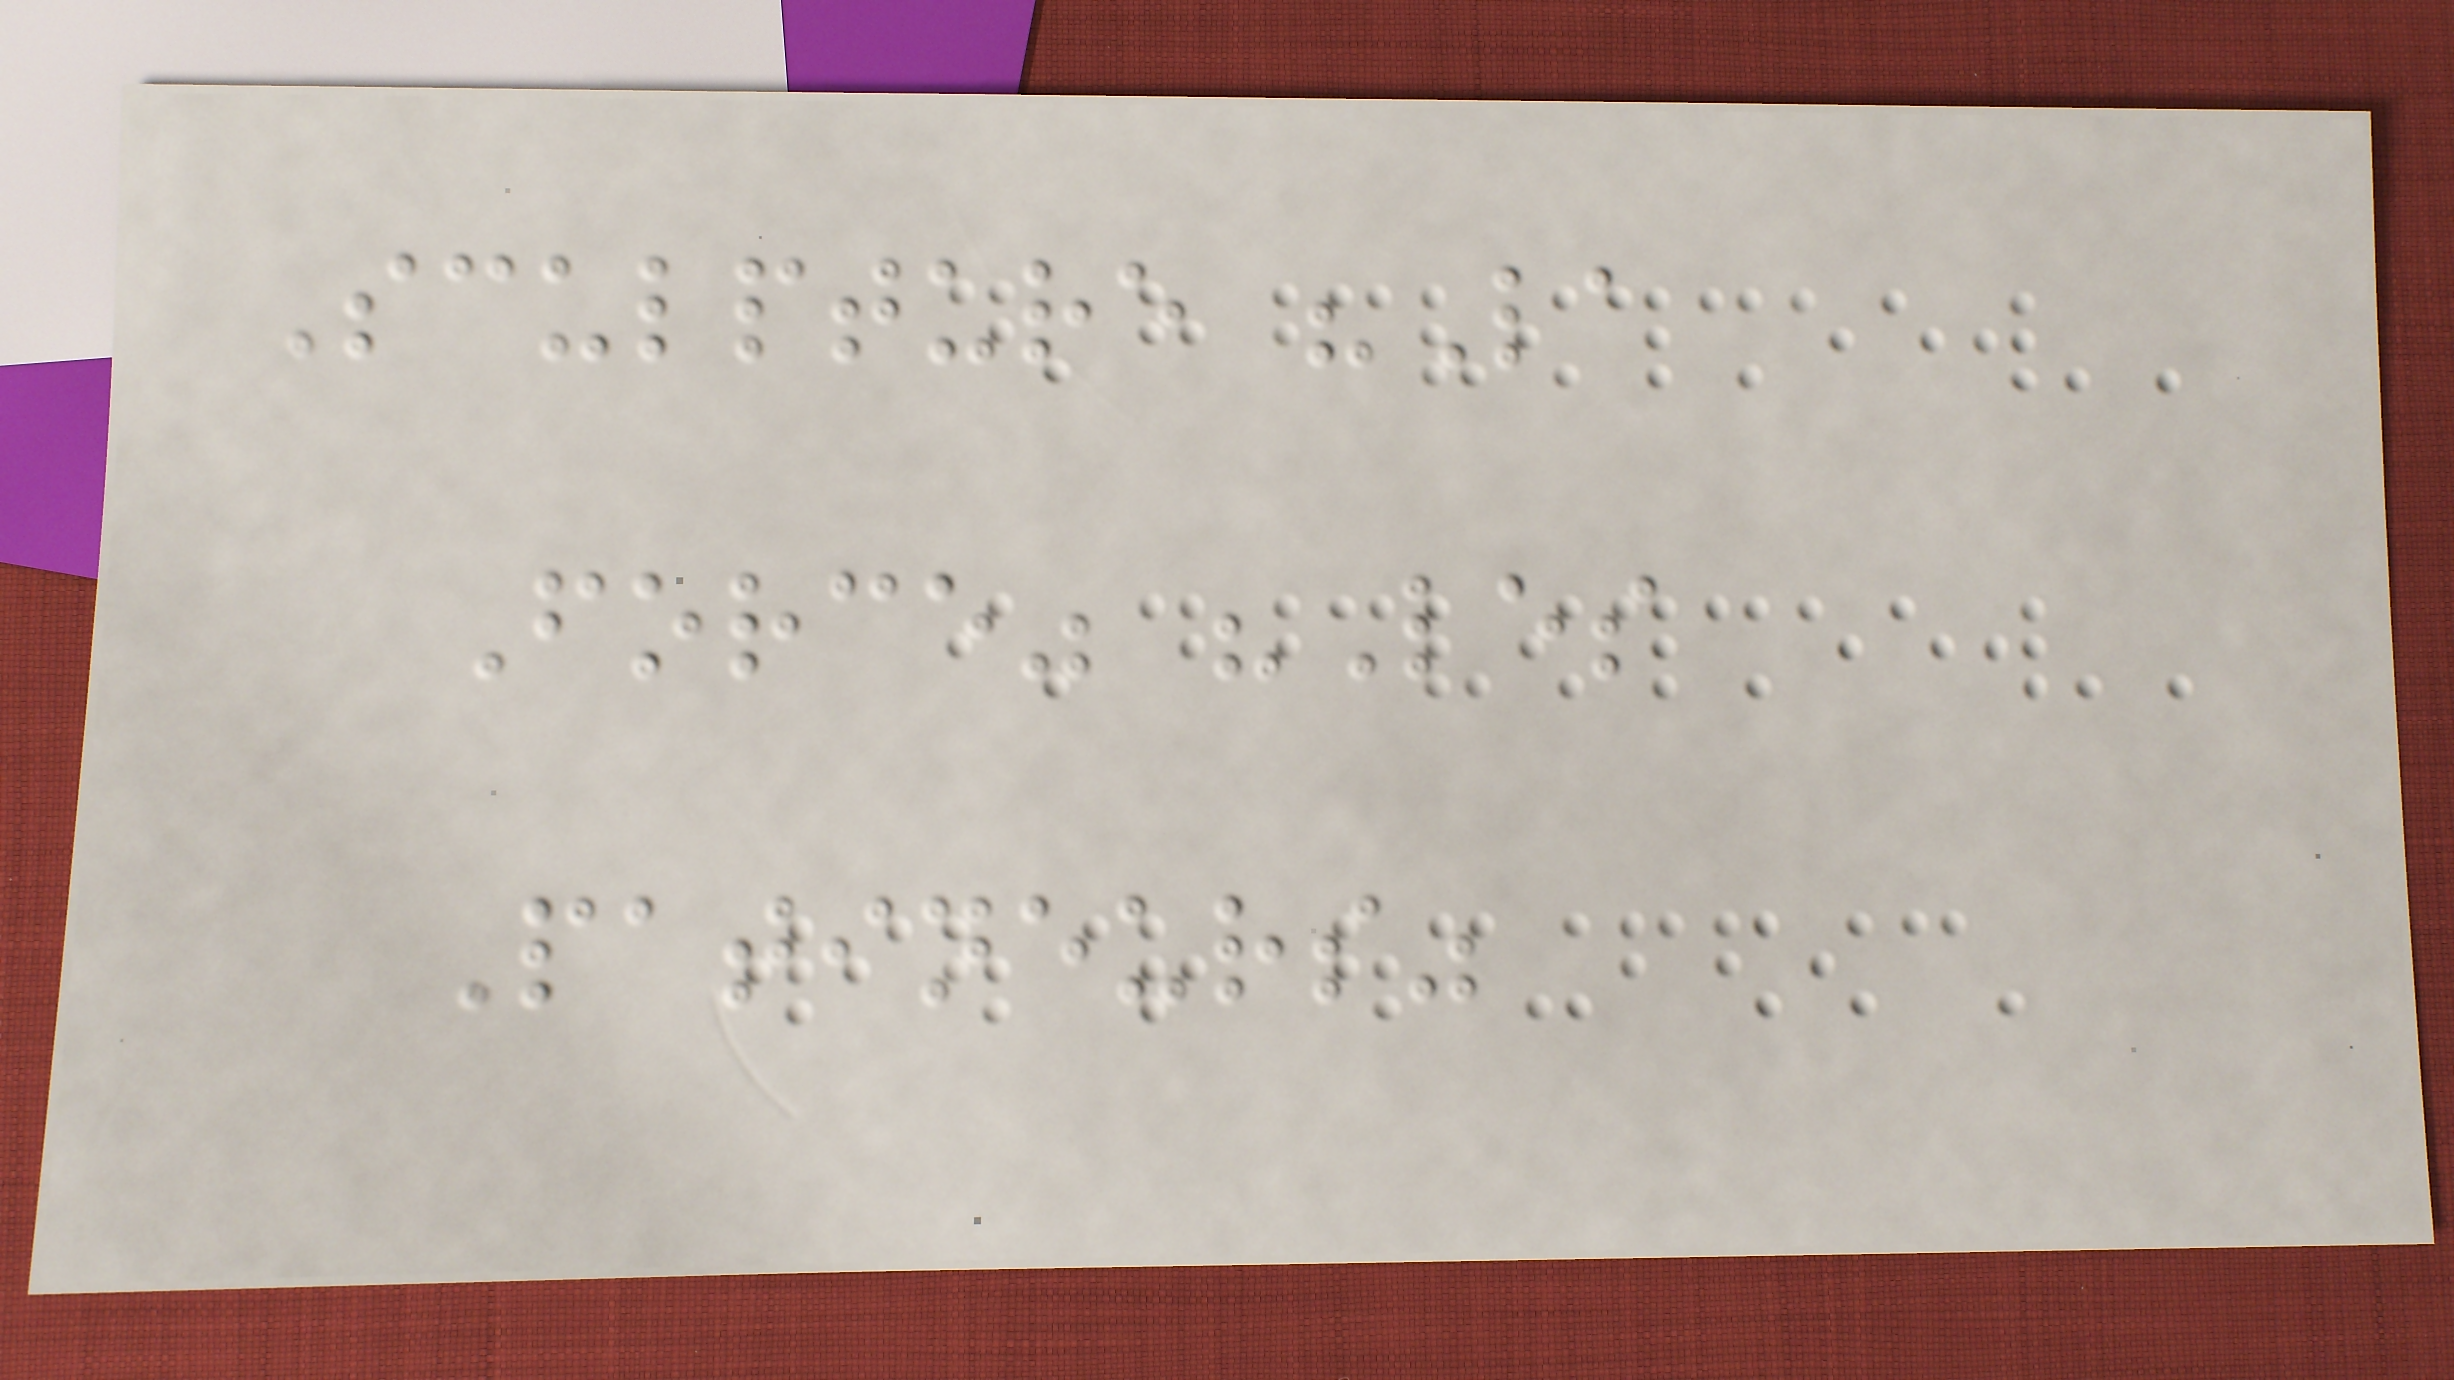Sculpture "La
Force" "Les
Patineurs"
